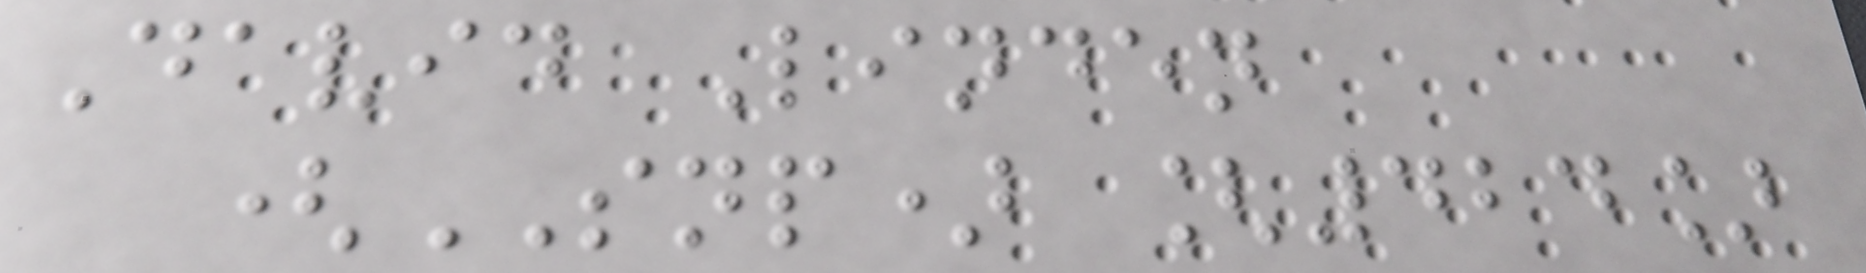David Linden
(SNP) [424]
